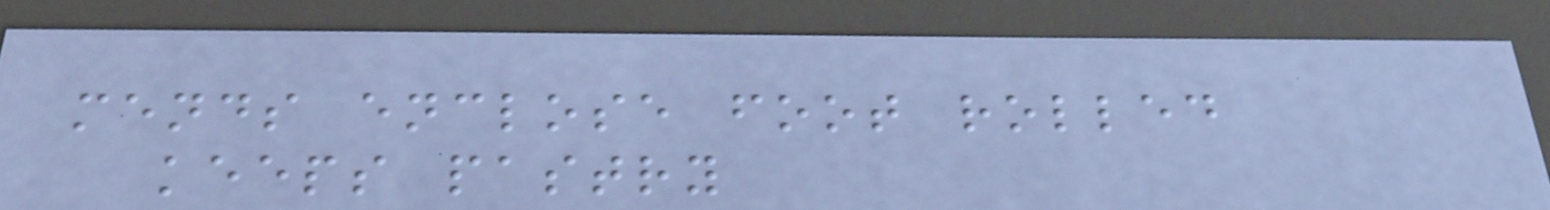mends enclose foot rolled
keeps pastry
